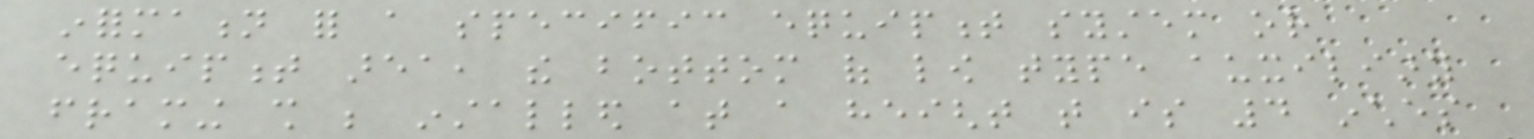information for a specific equipment system or
equipment area, the bottom of low type auxiliary
framing shall be installed at a height that is 4 inches
